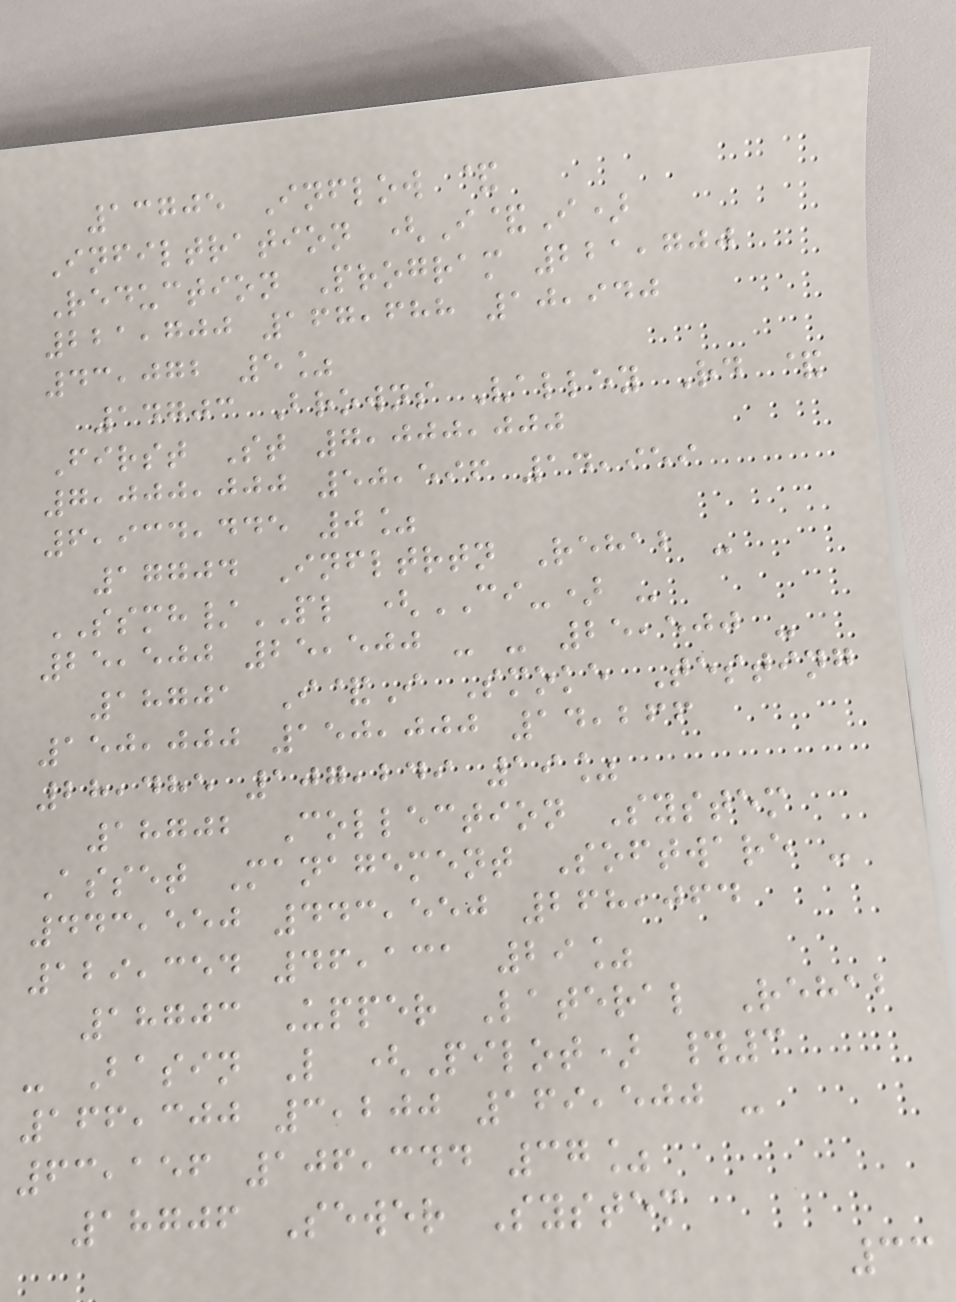13705 Inflow &
Infiltration (I&I)
Reduction Program 221,700
221,700 167,688 10,940
43,072 5%
14703 Browns Valley Rd &
First St 7,000,000
7,000,000 50,596 14,959
6,934,445 0%
17704 Infltrtn Rehab -
SSMH/PL (CI-) -
25,500 25,500 - - 25,500 -
18701 I&I Smoke Testing
150,000 150,000 14,266
28,485 107,249 19%
18702 Collection System
Asset Management Software -
443,550 443,550 268,064
129,354 46,131 29%
18703 Upper Lateral Rehab
- Basin L (Pilot) #3
166,300 3,200 169,500 -
63,156 106,344 37%
18706 Sewer System
33
